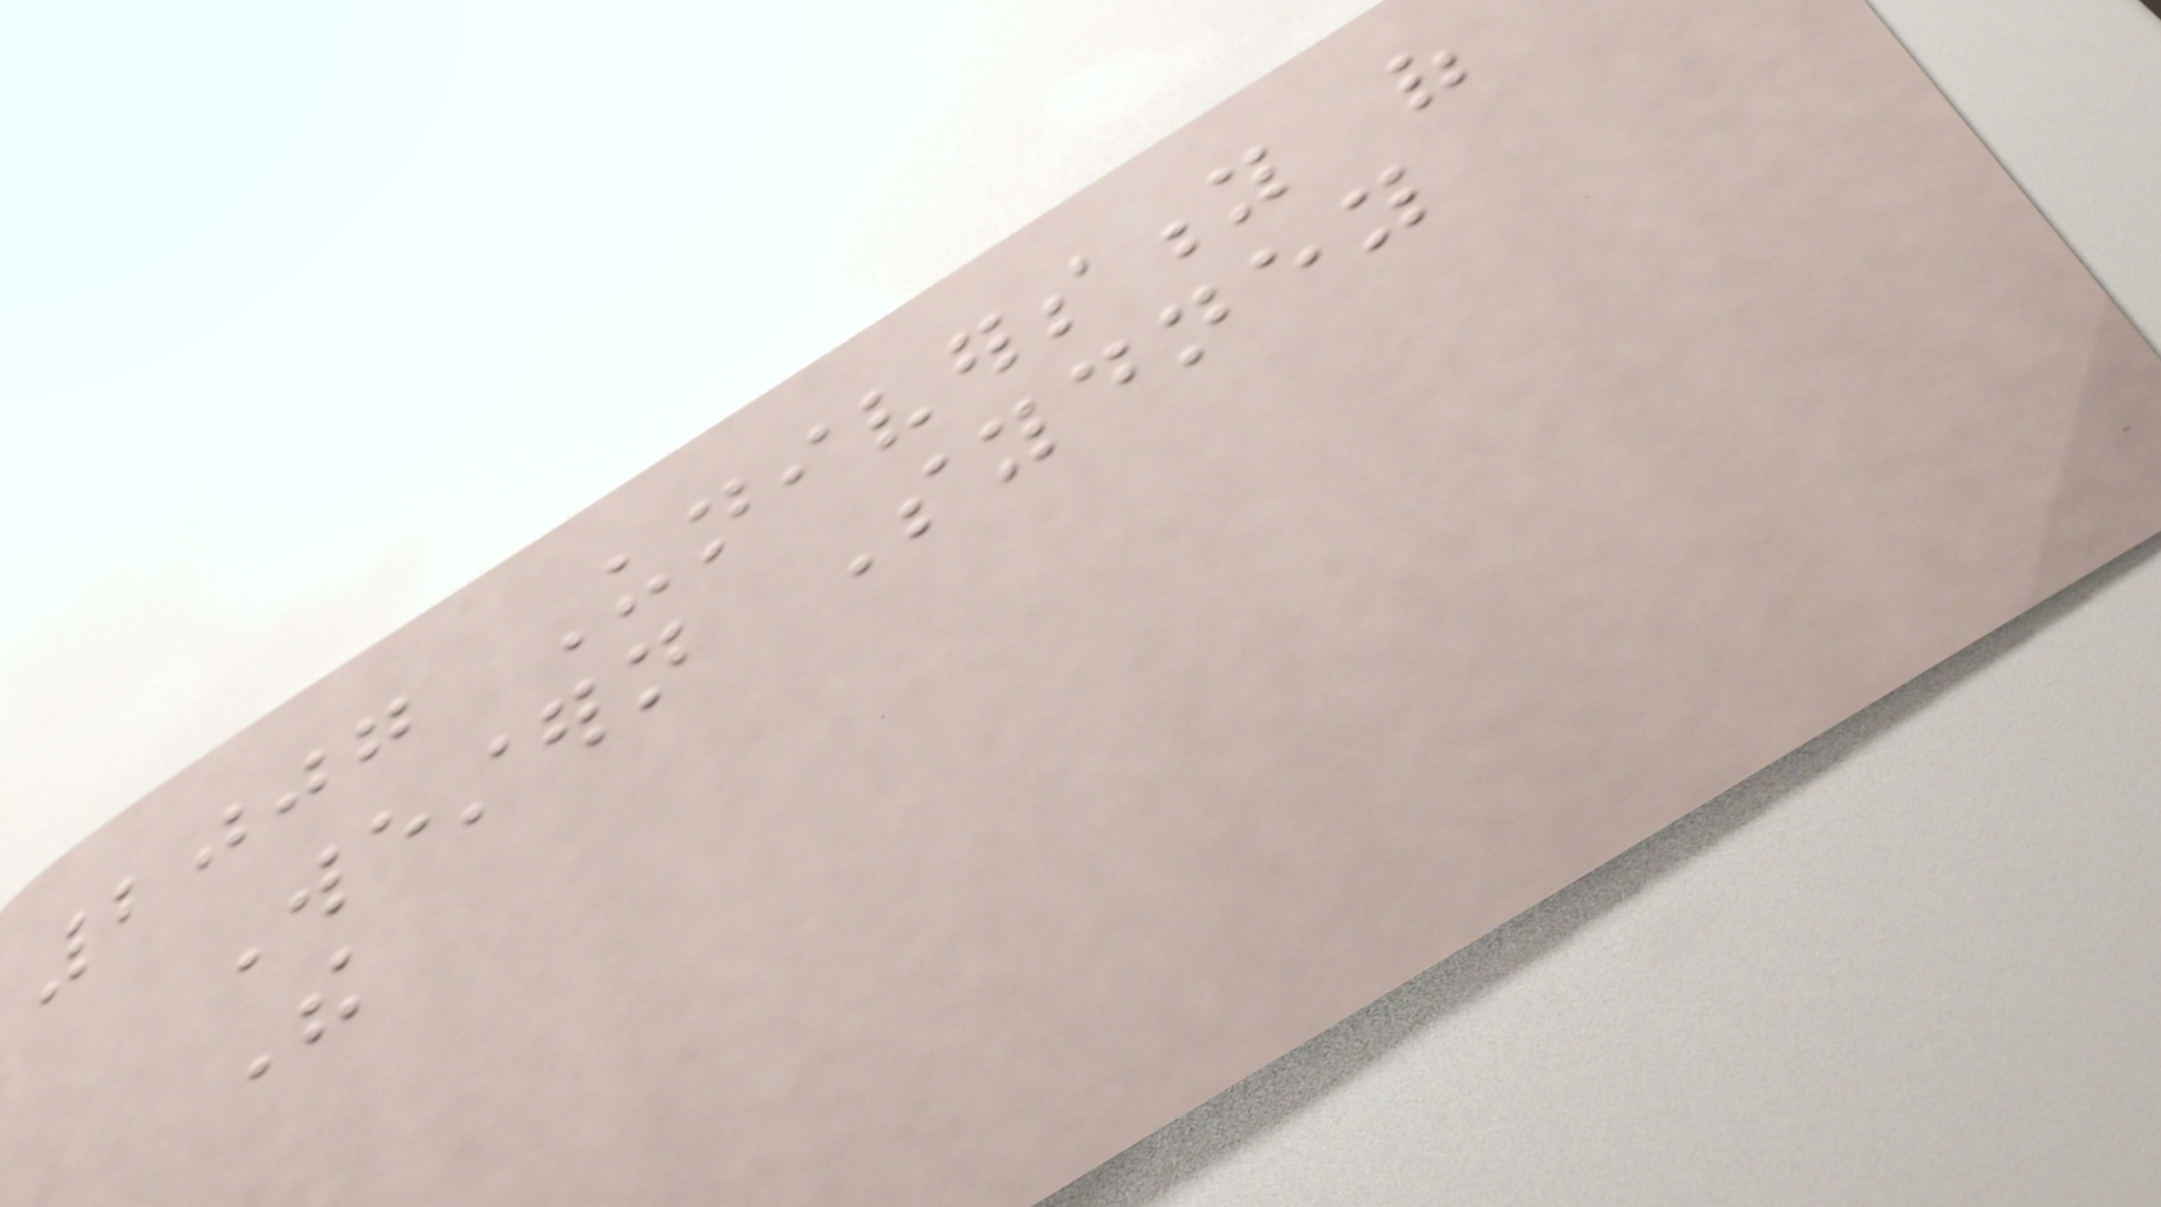2007 University of
Western Sydney
The
